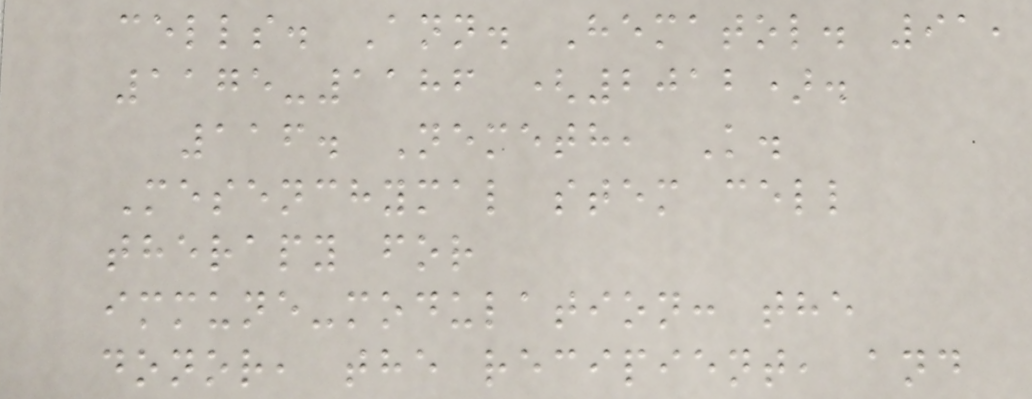cells. Ann. Hematol. 91,
1175-1186 (2012).
116. Nemeth, K.
Mesenchymal stem cell
therapy for
immune-modulation: the
donor, the recipient, and
